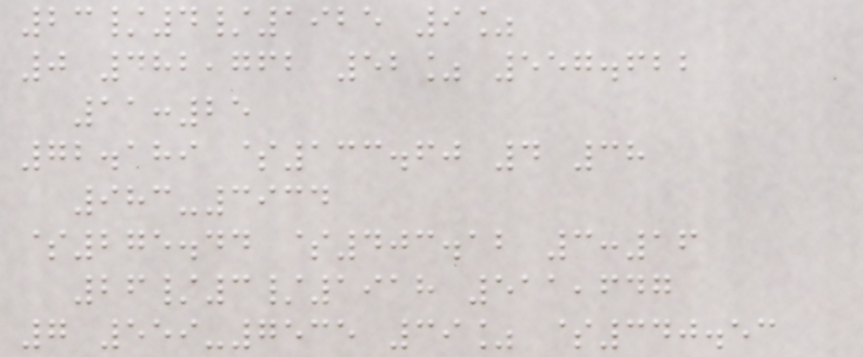23/4/1925 9%
0 482,762 52% 557.622
11:25
72.189 $133.60 4 38
983-3934
$275.44 $403.12 3:16
26/3/1918 511,647
7 559-7535 39% $340.53
